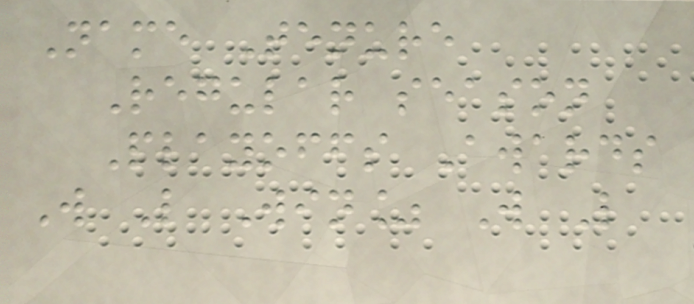Name Tenure
Regular season
Playoffs Awards
W L Win% W L
